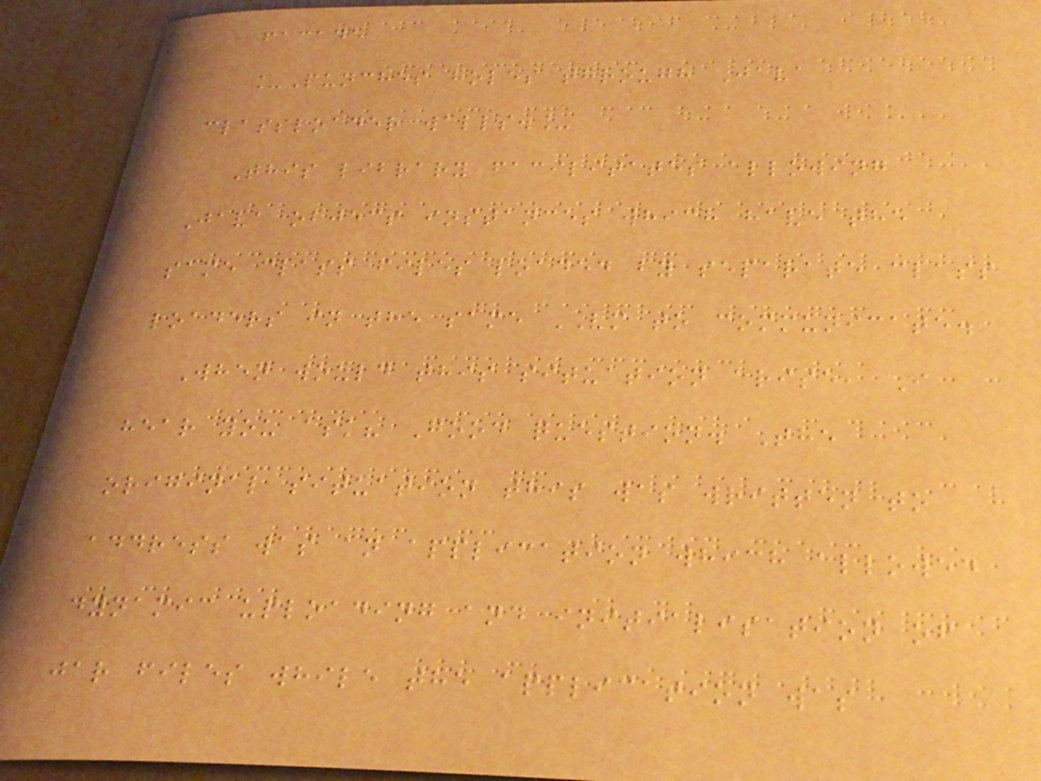facade
_Punches holes through Java
classloader walls._
This library facilitates allowing
Java object instances which have the
same class files loaded by separate class
loaders in the same VM to communicate.
When would this situation arise, I
hear you ask? Good question. The
original situation this was written to
address was an application which allowed
dynamic uploading and initialisation of
jar files while the application was
